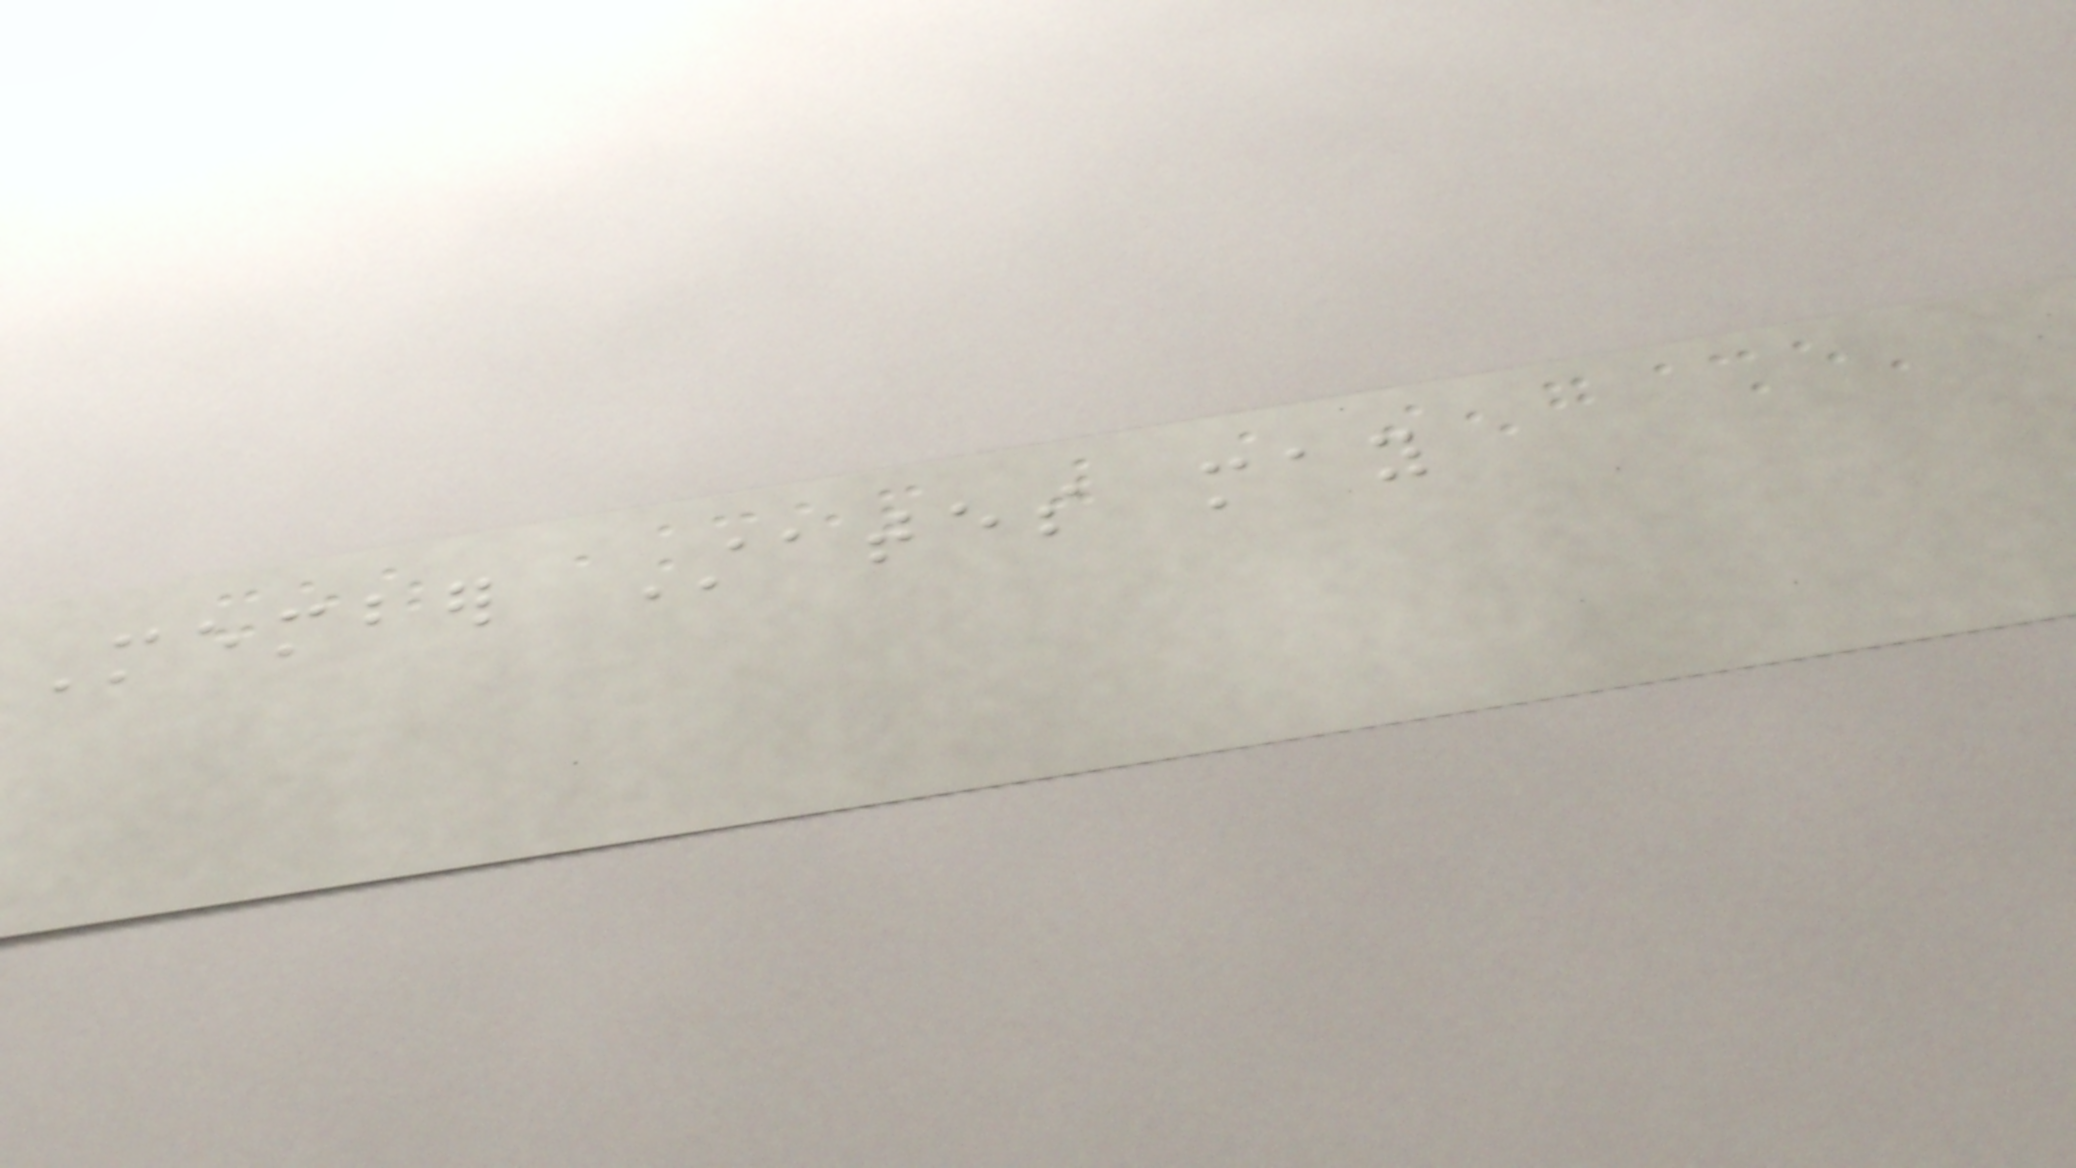Member States may
